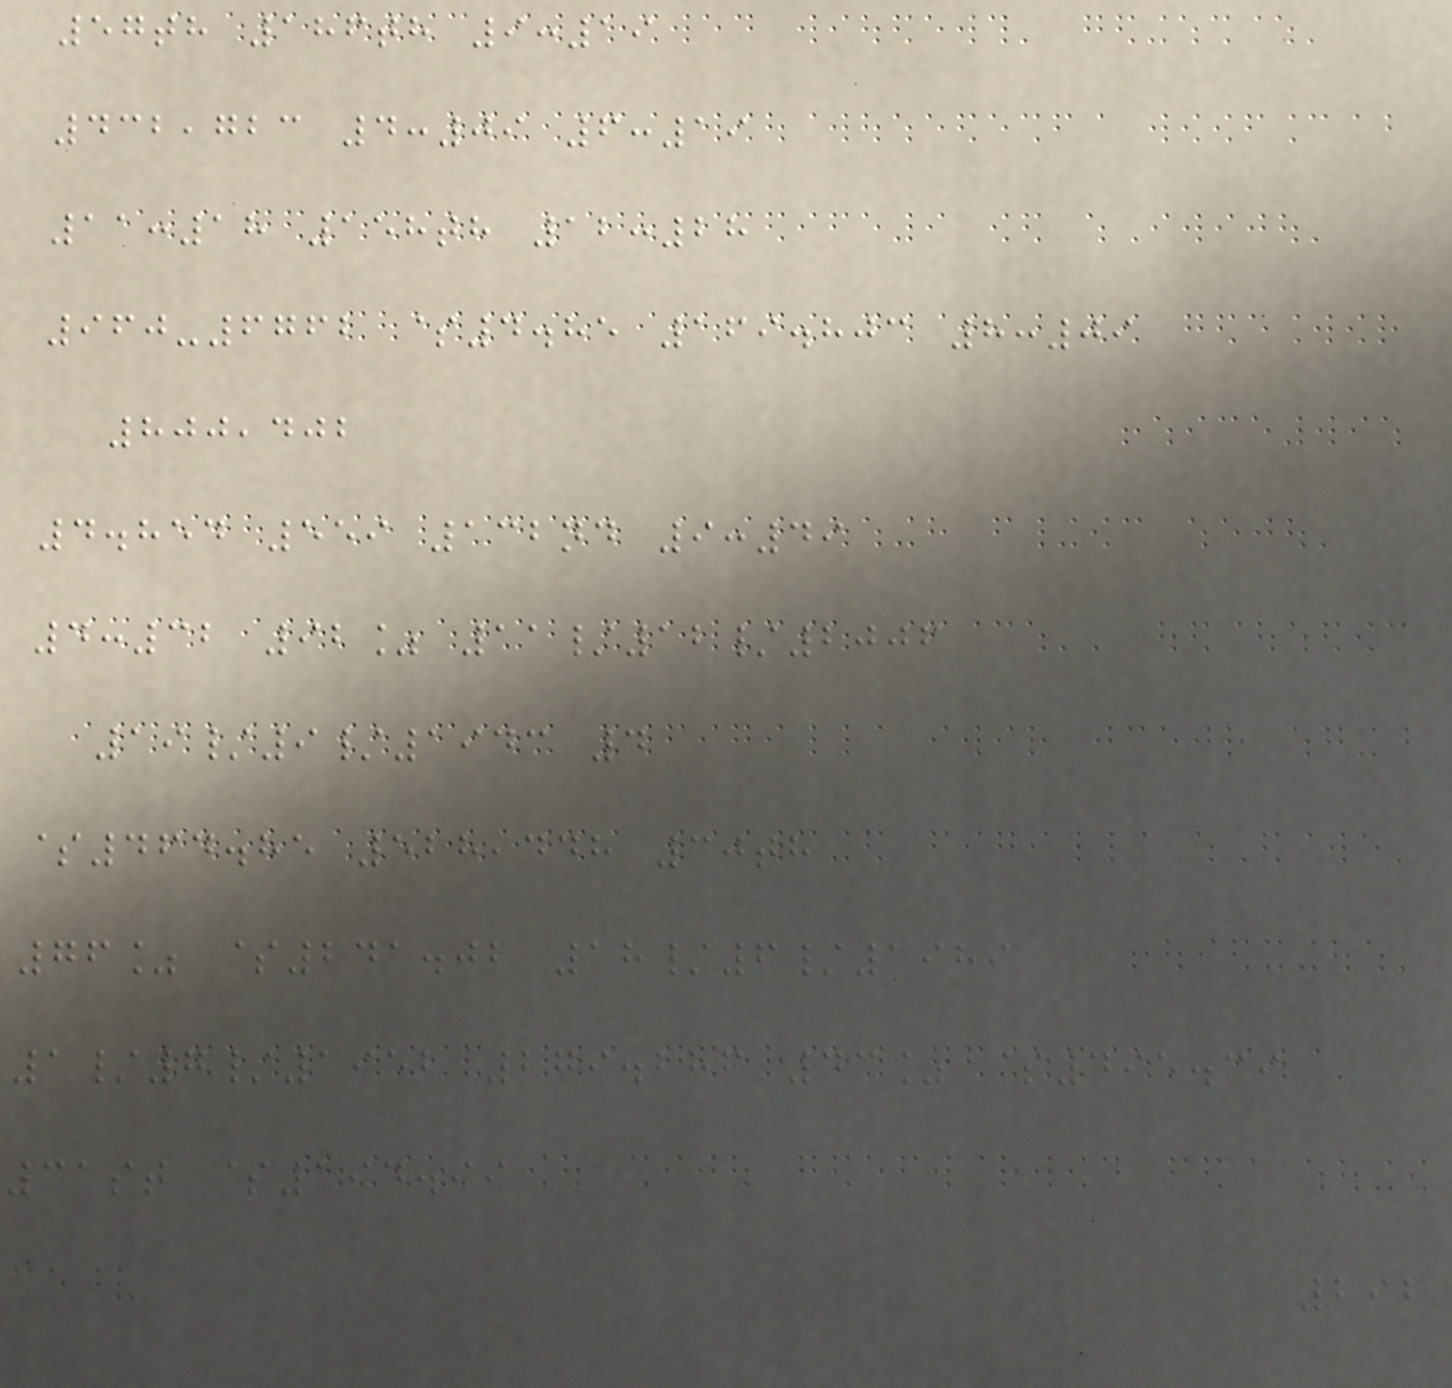57th 186th 9:19
432,723 4:09 6:19
11:18 158th 12:28
960-6762 $4.85 169.803 8:09
800,402
4.854 559 132nd 9:49
4:32 92% 11/12/2006
19/9/1943 4
$464.85 528,448 30th
76% $241.02 18/6/1989
1/7/1952 279.286 43% $495.39
31st $194.99
292
